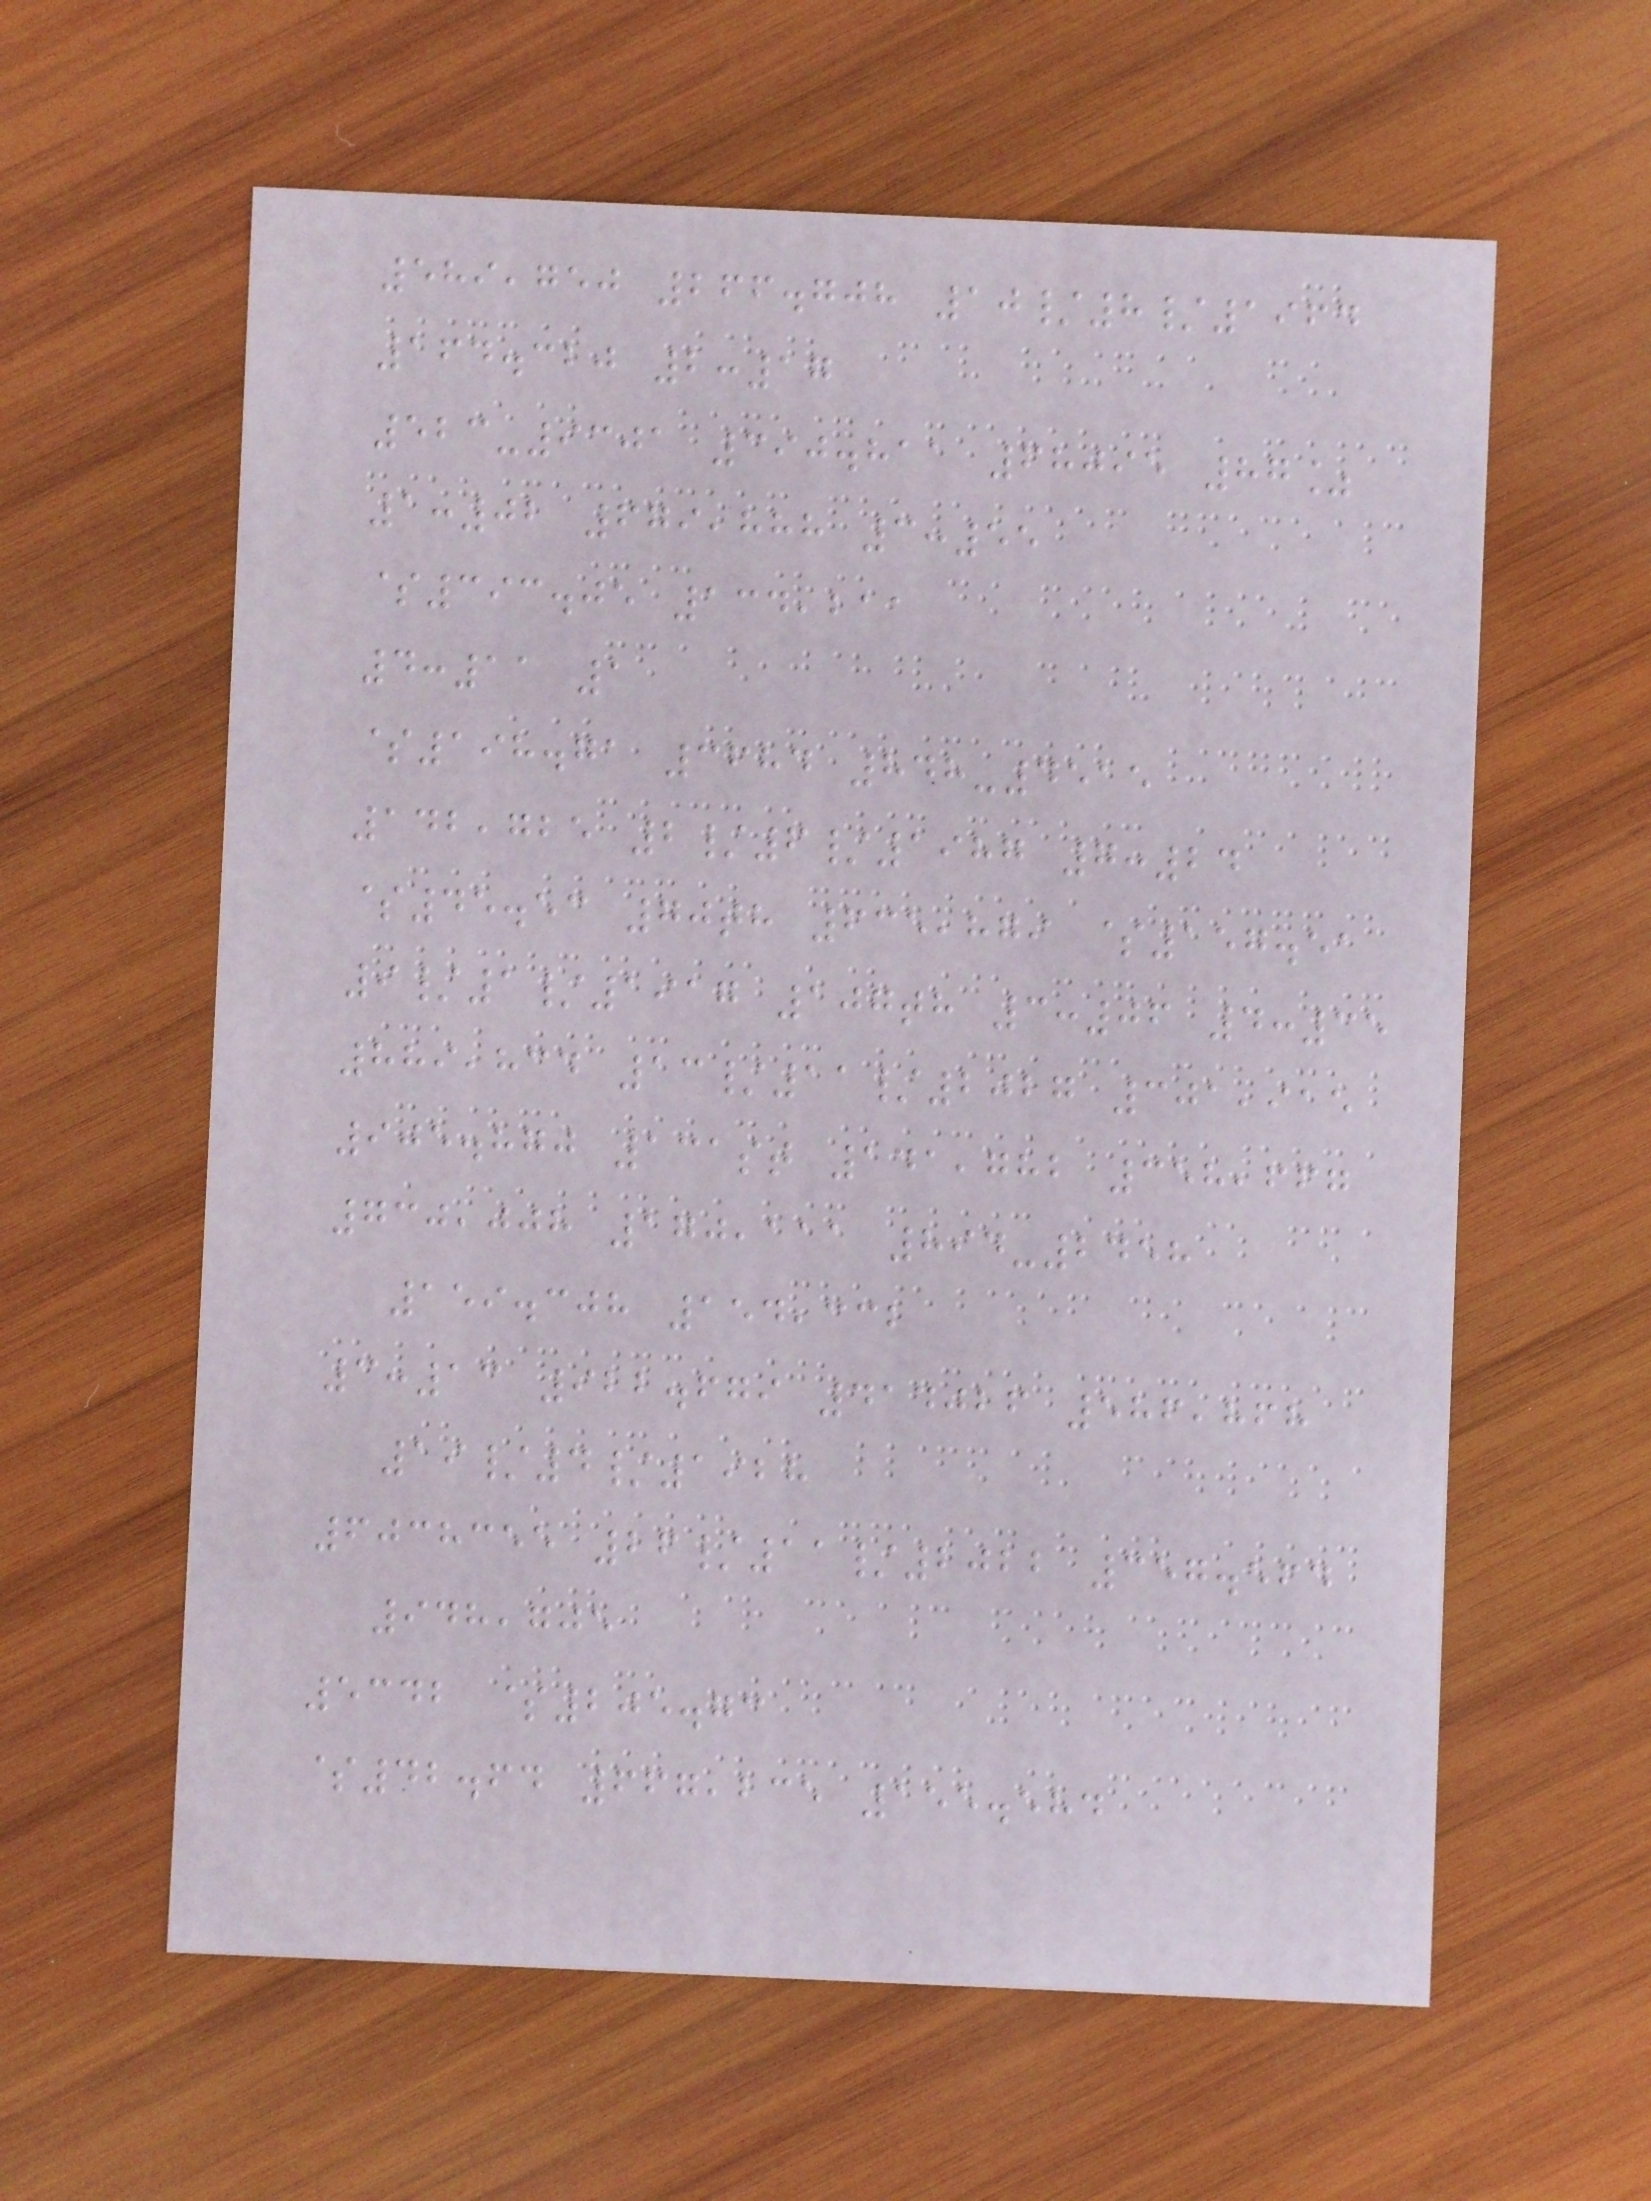589,750 266.708 10/8/1964
164.320 2:17
523-9301 390.811 68095 87%
1:02 679,888 3:55
$393.05 134,211
4:11 1
$198.71 3684 848-4515
142,725 2/6/1987 7:24
$45.53 70th 635,879 $157.51
9/1/1917 107th 3:06 4:35
889,834 13/11/2027 301,915
905.870 131st 141,782 358,667
730,008 170,111 894-2458
159.308 154,332
3:13 922.679 414026 586,868
19/4/1928
6038355 26/11/2022 357.564
948,705
5342 $205.73
$42.64 667,235 155.584
